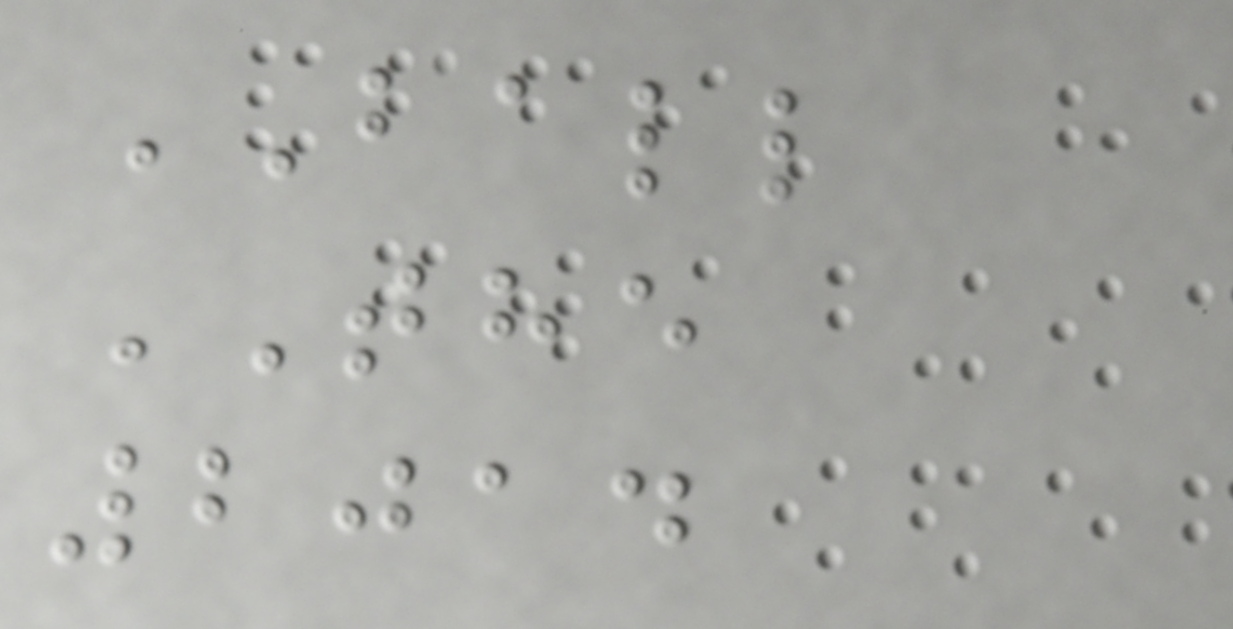BALL
THE
2014
